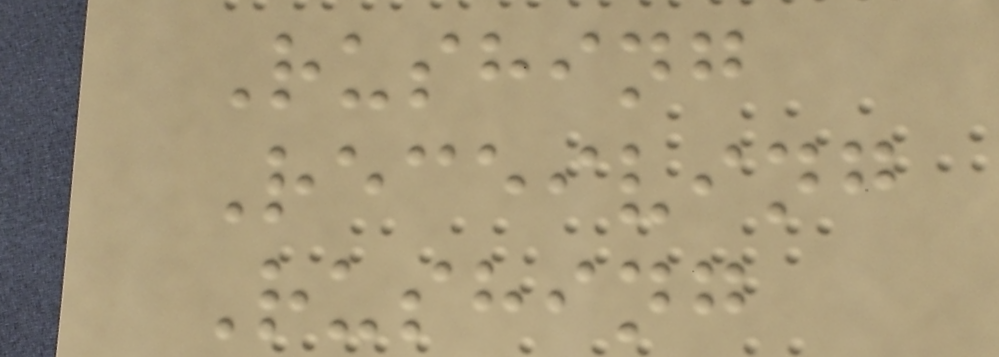Rushing
Receiving
Rushing
